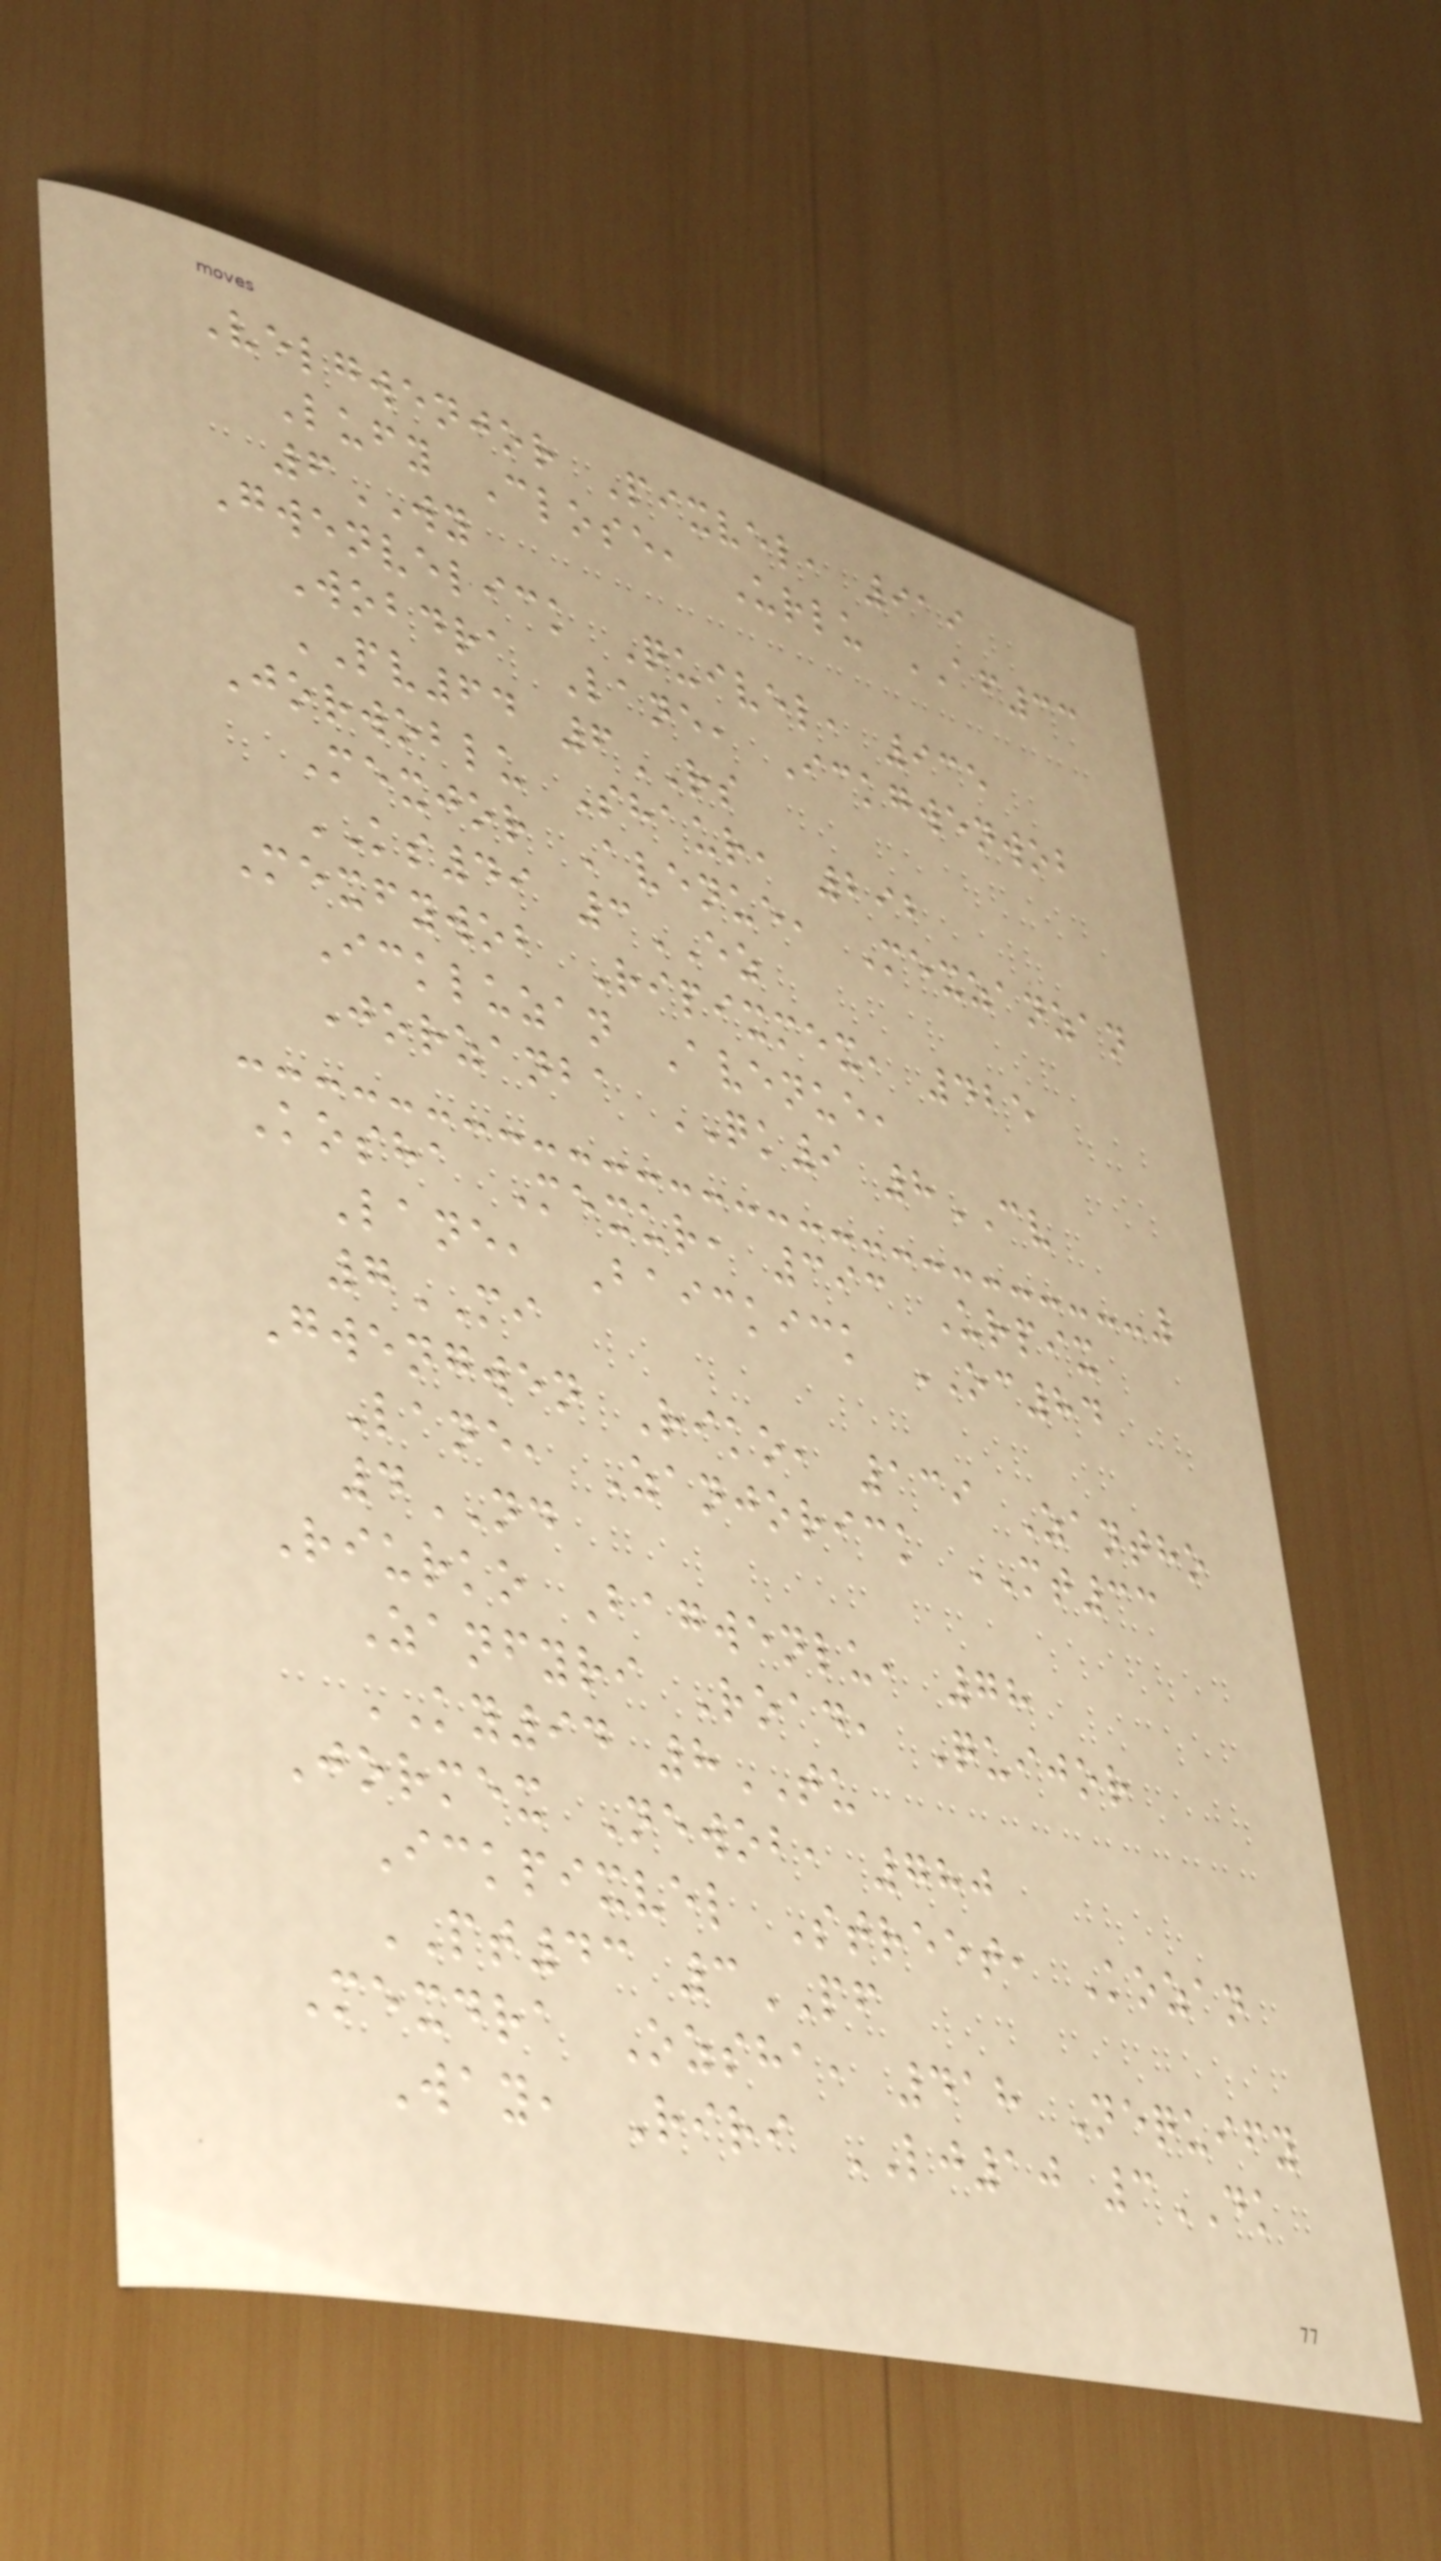Velgwenjor Pixvel, 919
Lufy Close, Urlu AF33
6WY
Gwenvelick Quivel, 935
Wobdra Lane, Ickgwenwob
PV64 6RS
Jorwoblu Shaur, 292
Mexjor Avenue, Mexzanzan
KS49 3EZ
Mexfywob Ripixmex, 425
Ickluzan Avenue,
Jorzanba QK9 8CV
Kosha Mexur, 393 Urpix
Lane, Baickick OC84
7MI
Gwengwen Riko, 139 Zantho
Lane, Zanjorick MT33
4ND
Riurko Bagwenlu, 78
Zanfyri Road, Quijor
KY94 8TU
Jormex Newob, 780
Ickpixvel Street, Kozan
PT43 3PF
Mexdra Ozsha, 418 Nequify
Way, Riri LJ10 3DK
